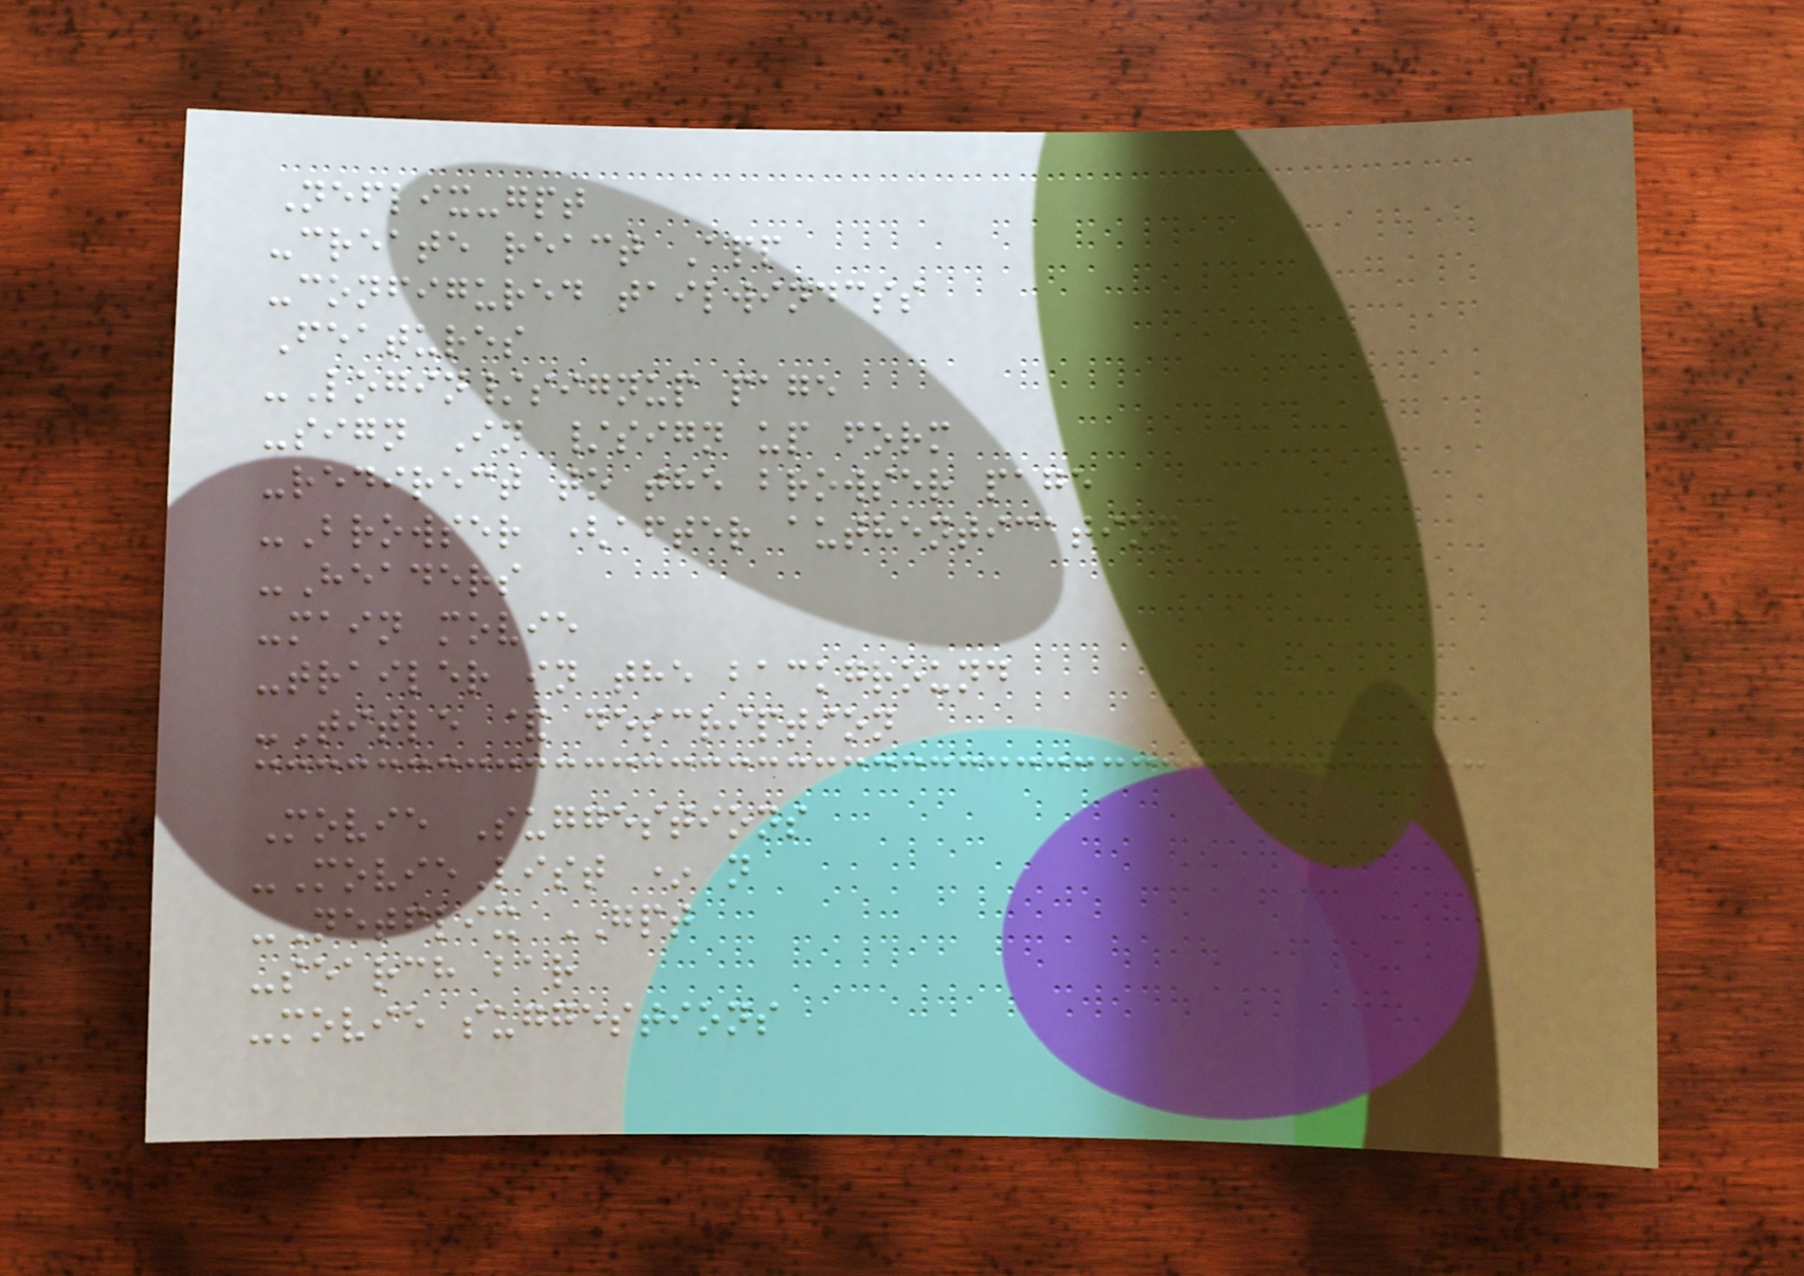Neflix-gpt
-create react App
-configured tailwindcss
Features
-Login/signup page
-sign In /sign up form
-redirect to the browser page
-Browser (after authentication)
-Headers
-main movie
-trailer in the background
-Title & description
Movie Suggestions
-MovieList * n
-Netflix GPT
-search bar
-movie suggestions
